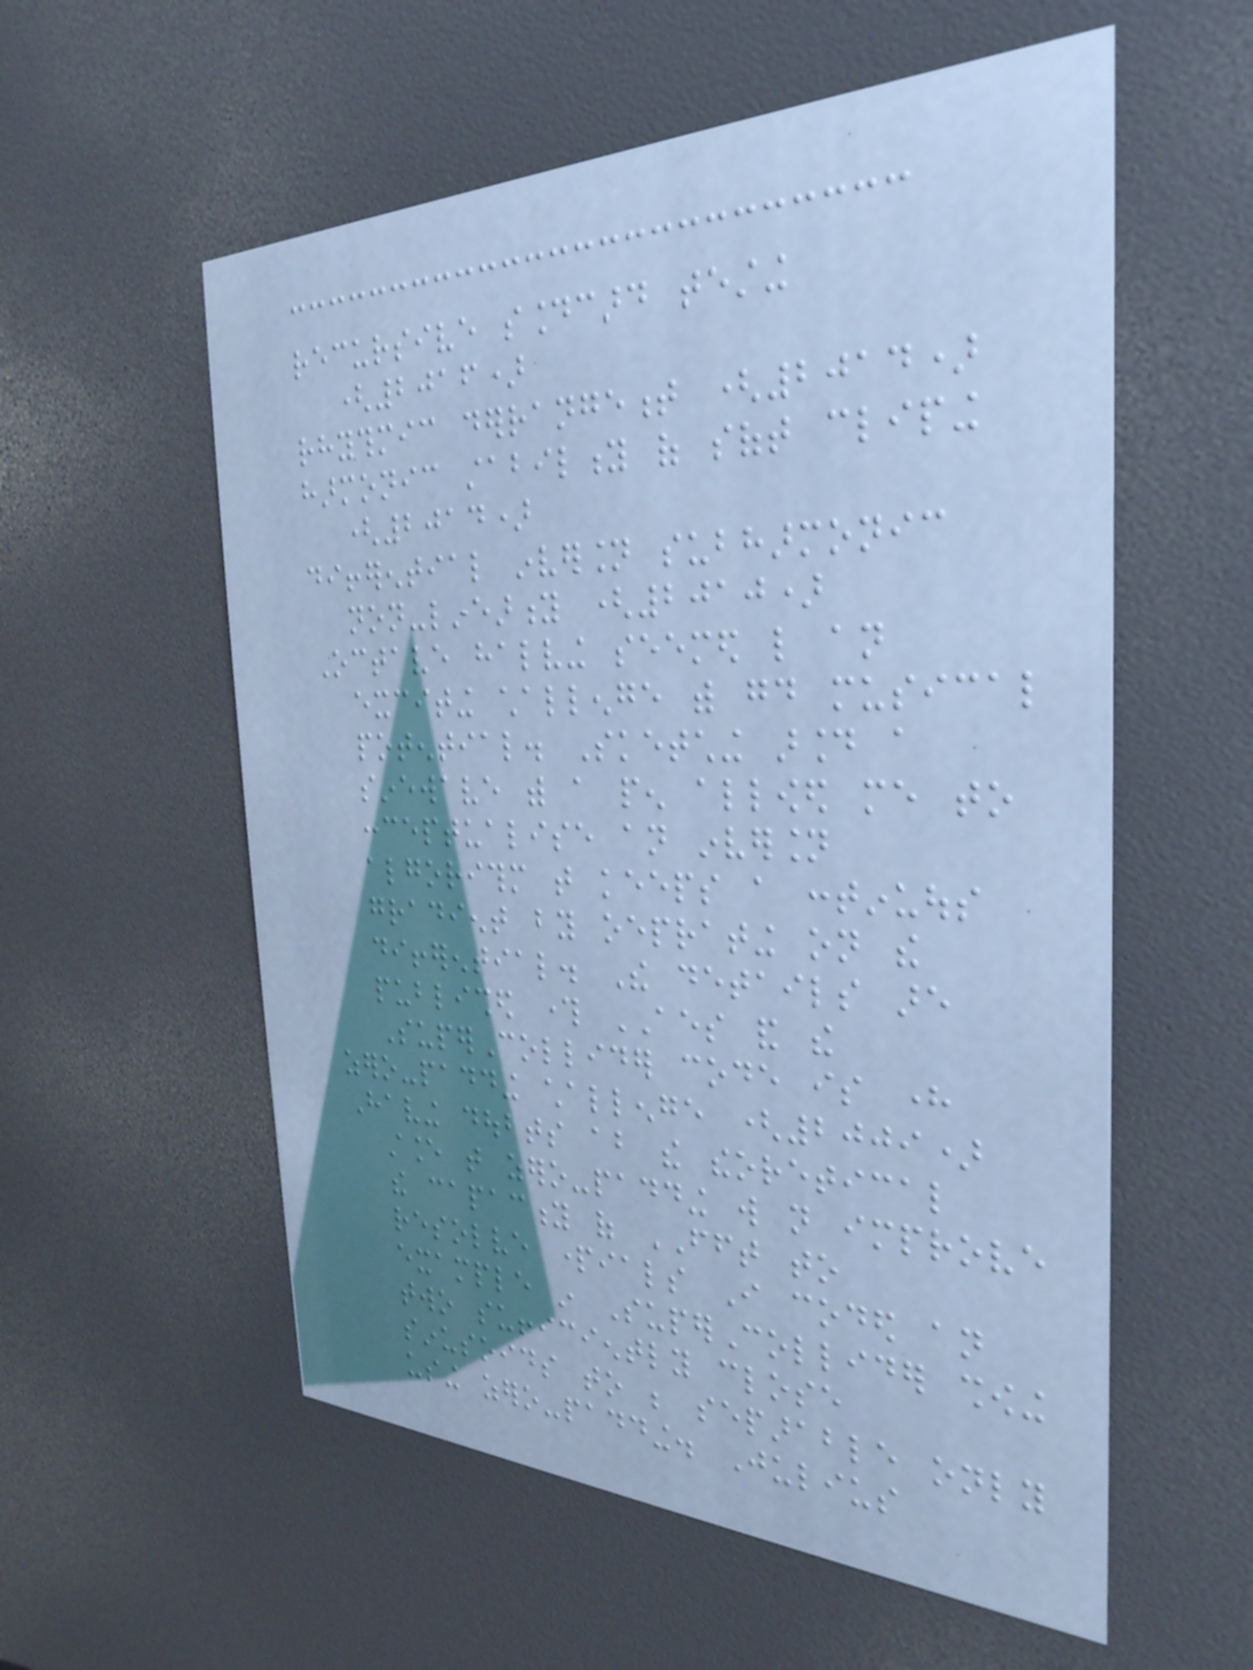recursive soundcard testing
(2016)
rhythmic derrangement (2014)
harmonic stability of soft cliping
(2014)
differential inversion subharmonic
non-linearity (2010)
Octave halving seemed like an
exciting challenge with good musical
potential. Sketching around a
sinewave with a pen allowed me to
conceptualise an inversion
algorithm that keeps a continuous
gradient by oeprating on the
differential. The details are
published through AES and the
SuperCollider code is here
zero-padding challenge (2009)
Having doubts about the theoretical
stance that zero-padding will not improve
the capacity of FFT to
resolve partials I coded an
example in SuperCollider showing
two sufficiently close
sinusoids to be separable only
using zero-padding. Julius
